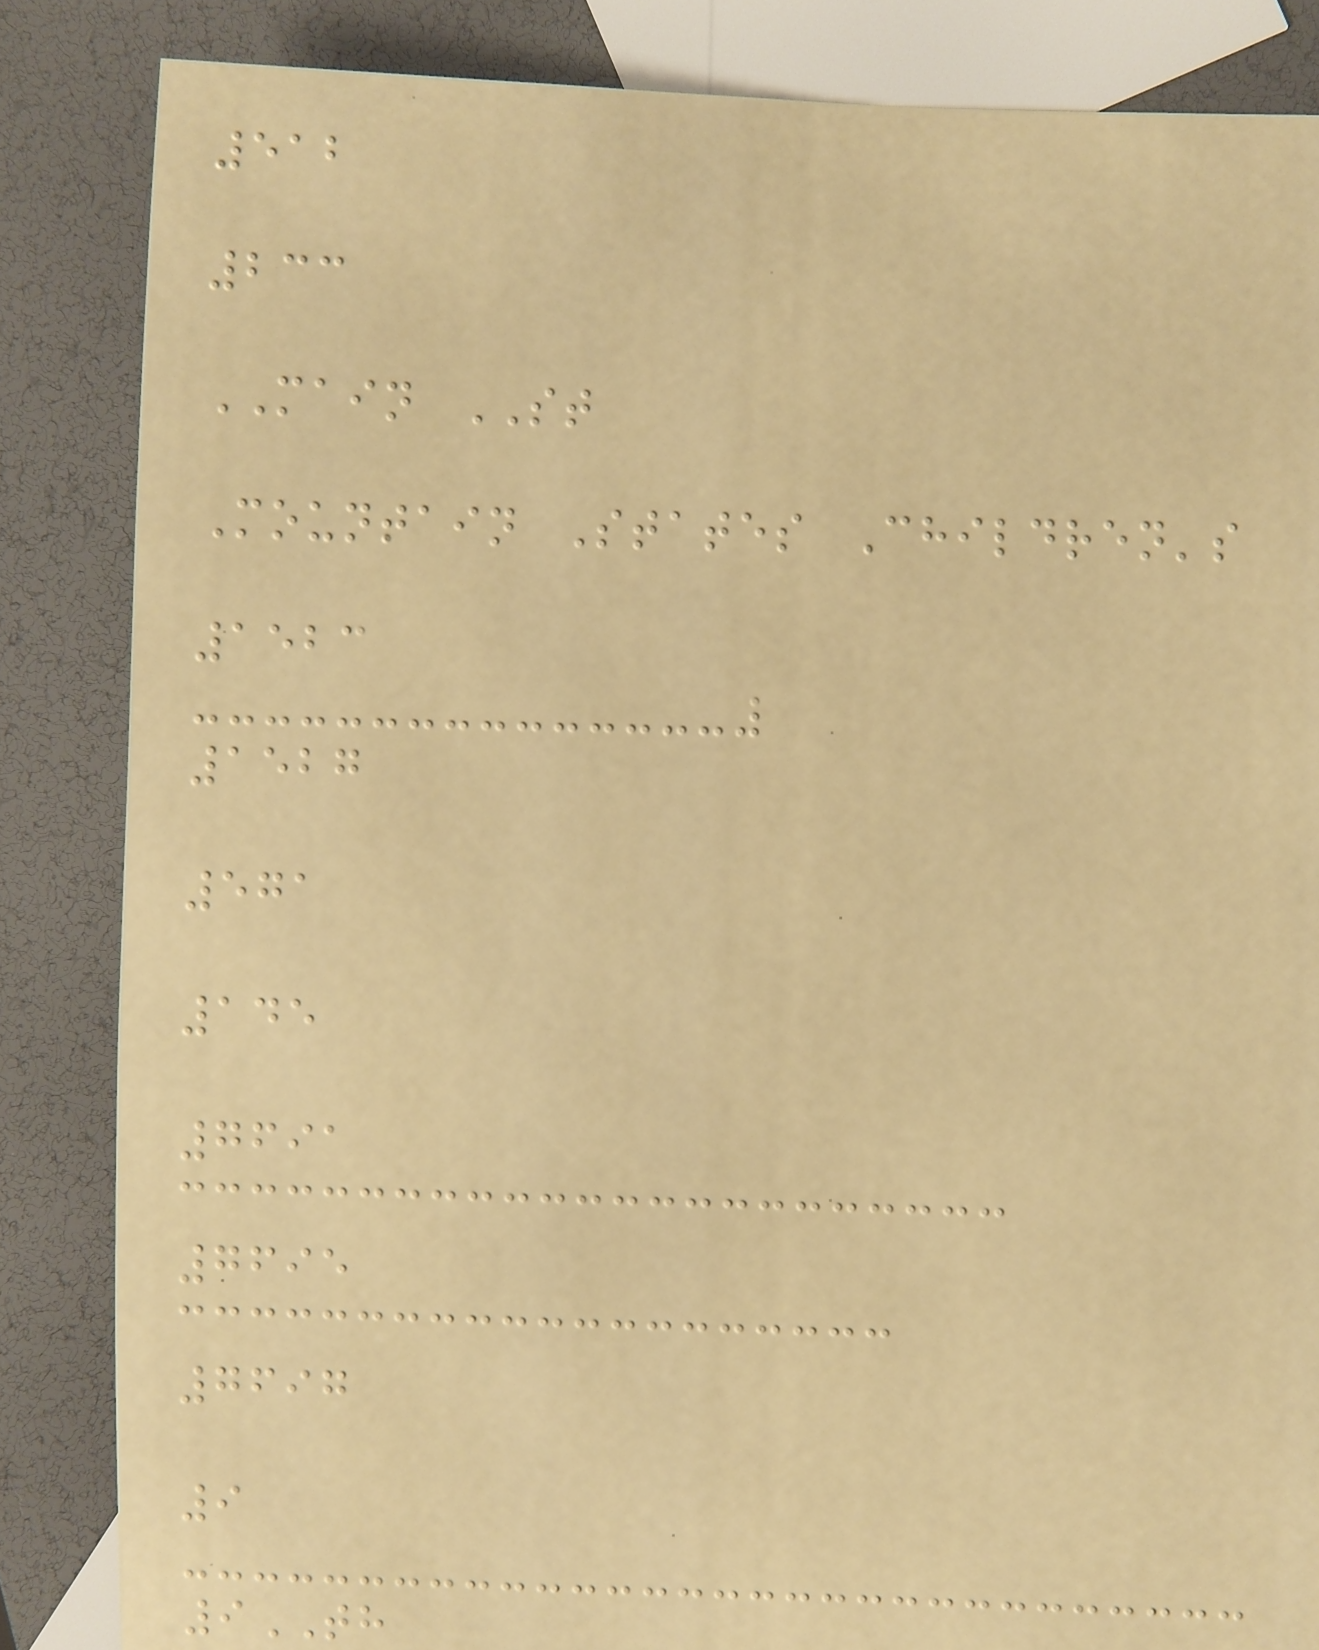512
233
MAIN ST
Mountain States Children's
1523
1527
571
145
7691
7695
7697
9
9TH
